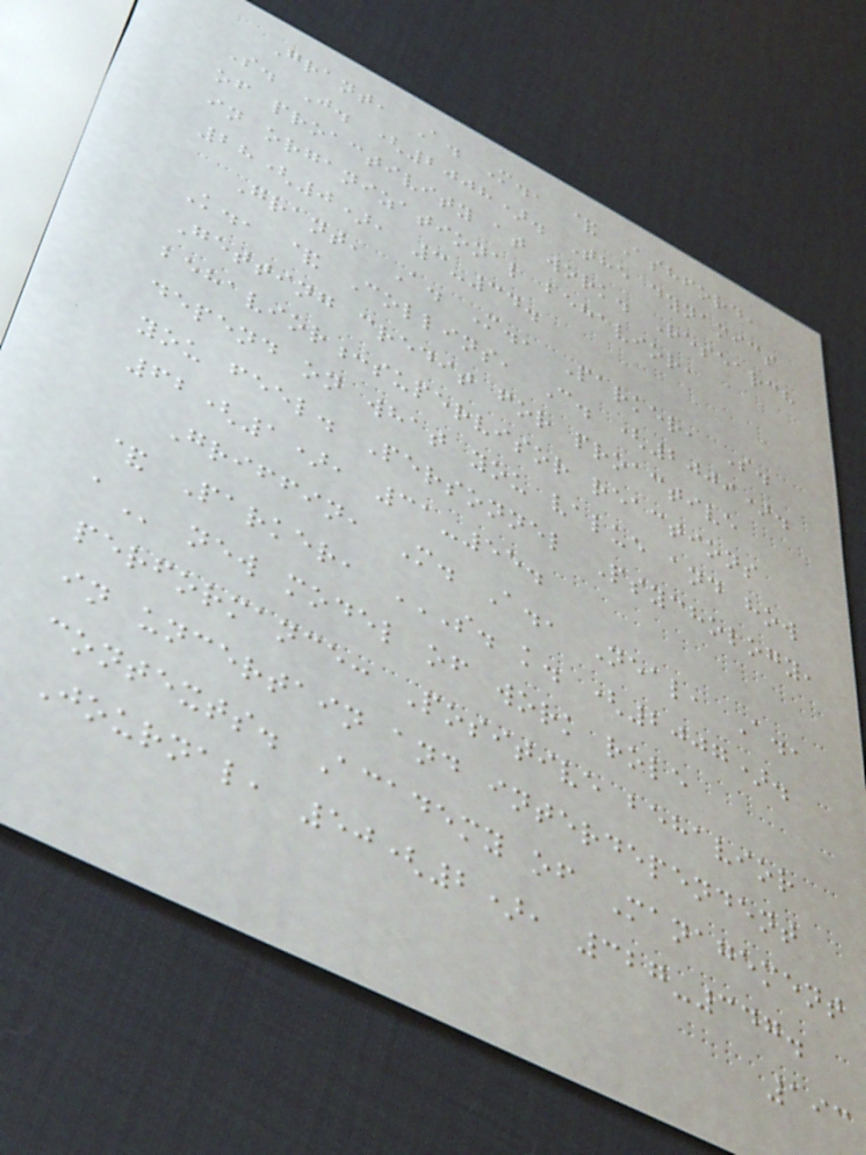Grant, A. M., & Ashford,
S. J. (2008). The dynamics
of proactivity at work. Research
in organizational behavior,
28(0), 3-34.
Grant, A. M., Parker, S.
K., & Collins, C. (2009).
Getting credit for proactive
behavior:supervisor reactions
depend on what you value and how
you feel. Personnel Psychology,
62(1), 31-55.
Griffin, M. A., Neal, A.,
& Parker, S. K. (2007).
A new model of work role
performance: Positive behavior
in uncertain and interdependent
contexts. Academy of Management
Journal, 50(2), 327-347.
193
